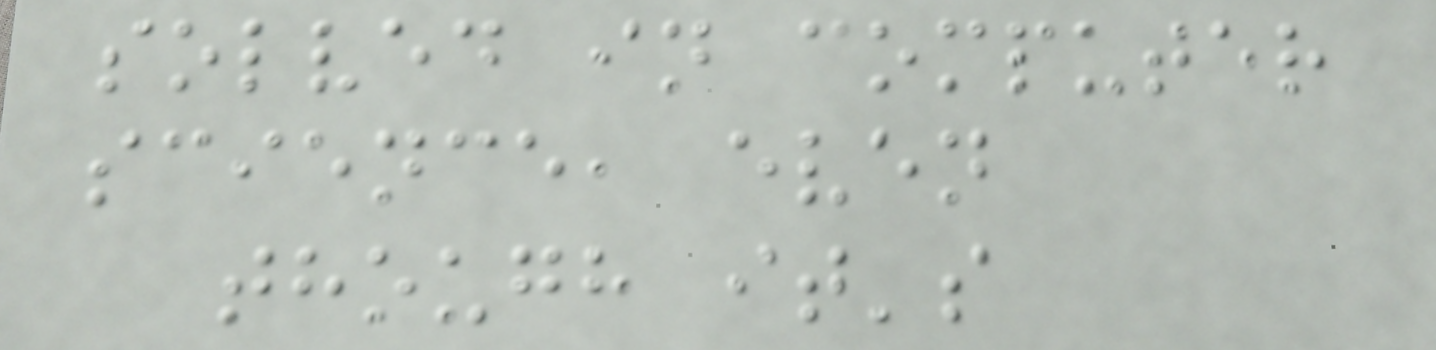solved in computer
science, even
though it's
